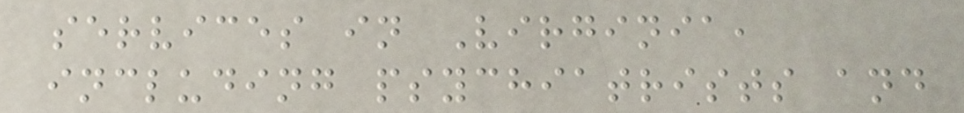services in Virginia,
including psychiatrists and
